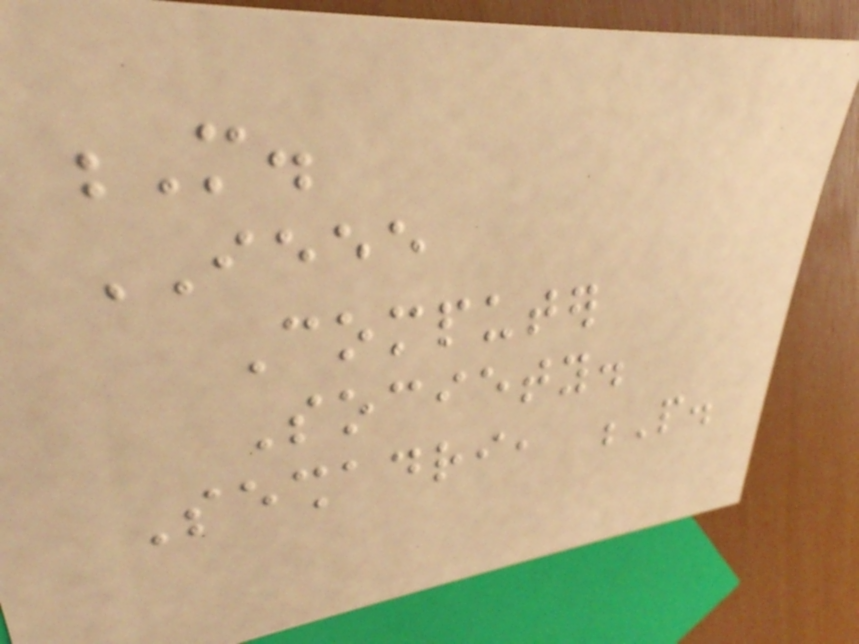M.
IEEE
Computer
Society.
Seshadri, P.
